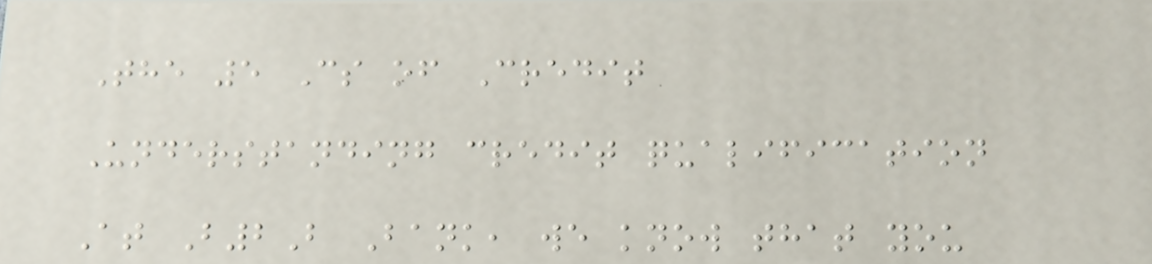The 5 Cs of Credit
Understanding credit qualification
At B2B Bank, we know that you
